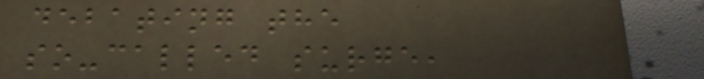debating the
so-called surge,
